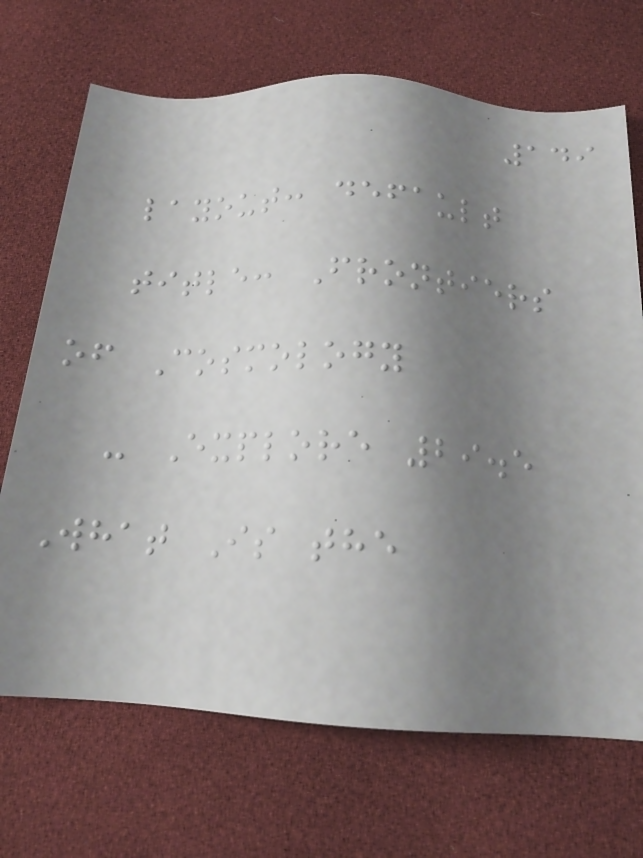149
layout: default
title: Frontiers
of Cosmology
- Explore 29.5
What Is the
